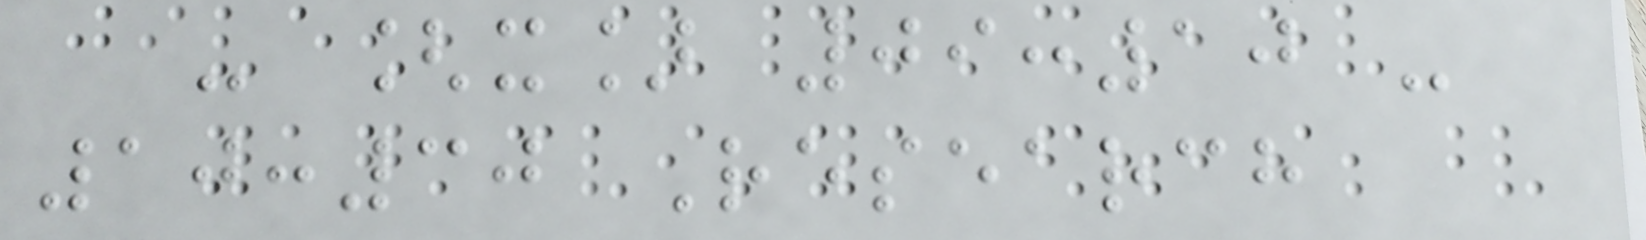- [x] 09:10 -
10:30 Research
